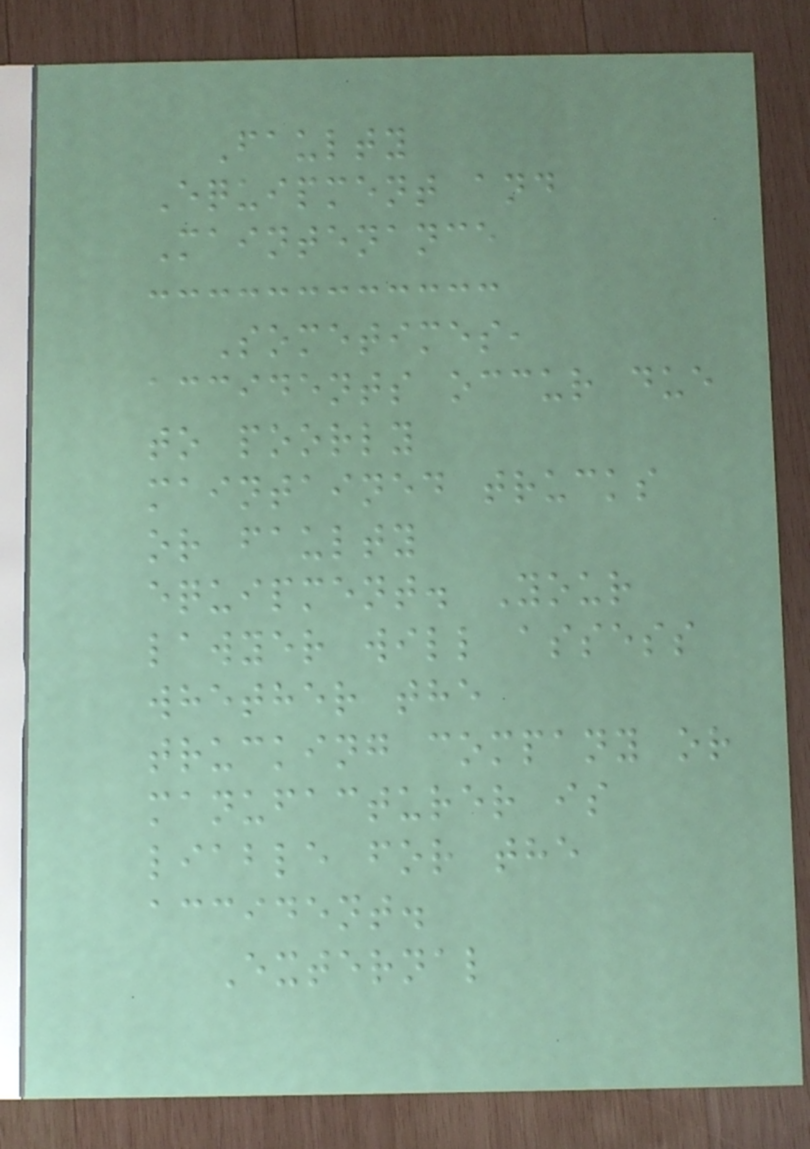Faulty
Equipment and
Maintenance
Sometimes,
accidents occur due
to poorly
maintained trucks
or faulty
equipment. Your
lawyer will assess
whether the
trucking company or
manufacturer is
liable for the
accident.
External
